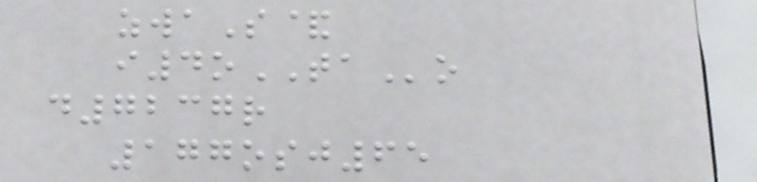zwaS&
i4oTAo
d7237r
177osj65
